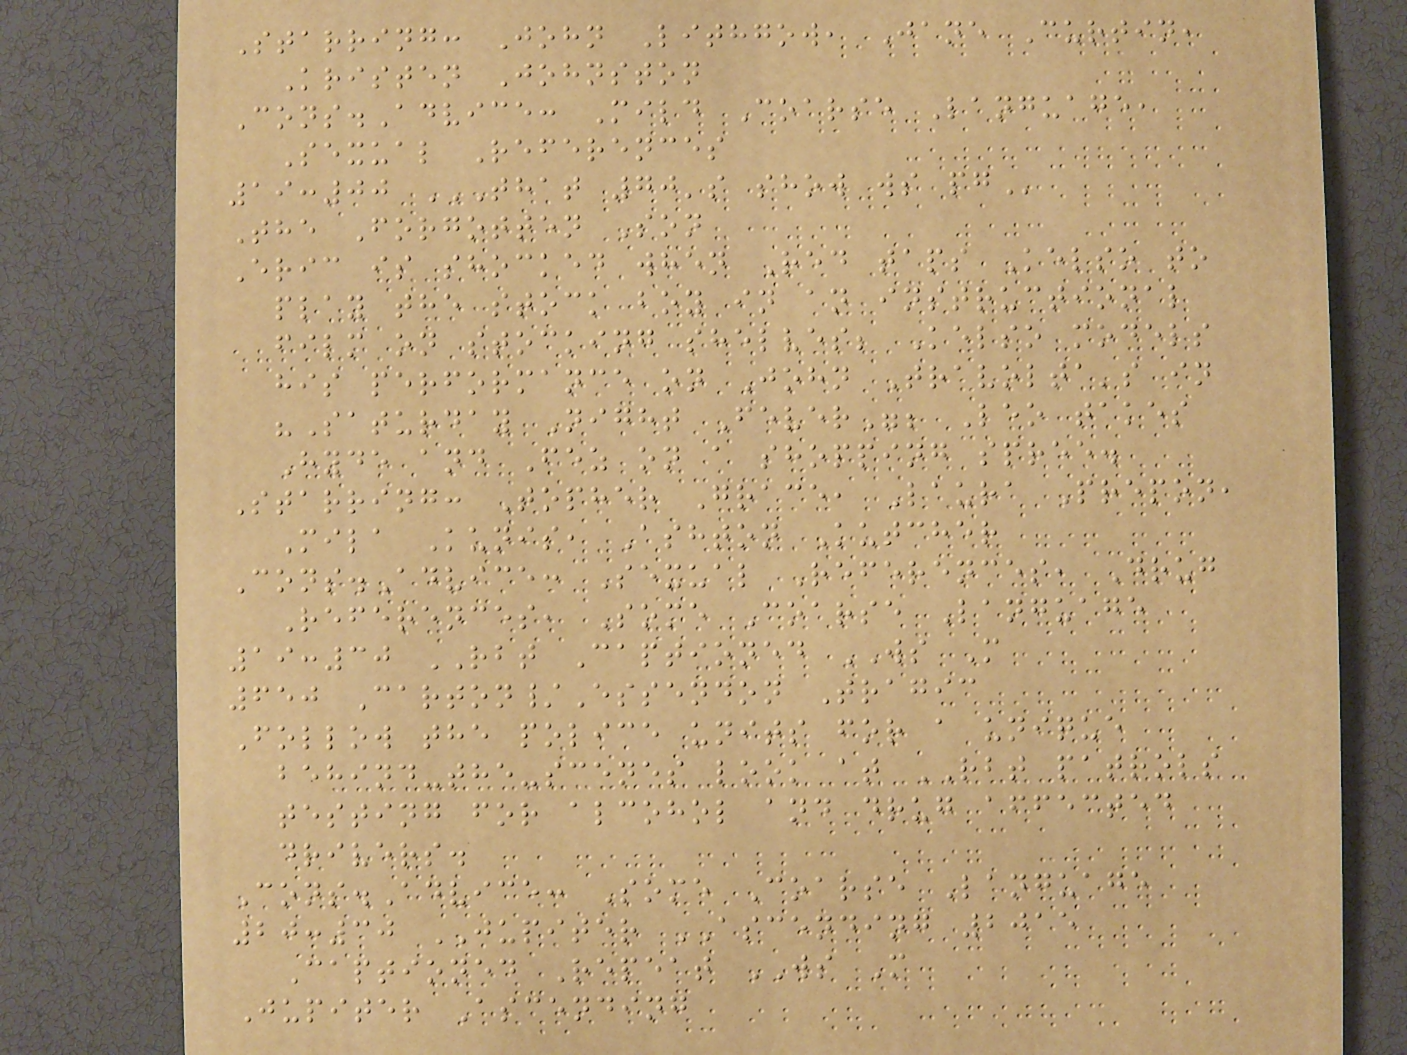Starring: John Lithgow, Jane Curtin,
Kristen Johnston
Cons.Advice: Mild Coarse Language,
Sexual References
19:00 THAT 70'S SHOW WS PG
The Forgotten Son
Eric is shocked when Red taps Kelso to
play the stock boy in an instructional
film on stocking shelves; Kelso models
his performance on John Travolta's in
"Saturday Night Fever"; Leo takes
Hyde and Fez on a shopping spree.
Starring: Topher Grace, Laura Prepon,
Mila Kunis, Ashton Kutcher
Cons.Advice: Sexual References, Drug
References, Some Coarse Language
19:30 RBT Captioned WS M
650 Carton/Essendon Tragic
Follow the police units for a unique
behind-the-scenes look at RBT patrols
testing for alcohol and drug affected
drivers.
Cons.Advice: Some Coarse Language
20:30 JUPITER ASCENDING 2015
Captioned Repeat WS M
Jupiter Ascending
